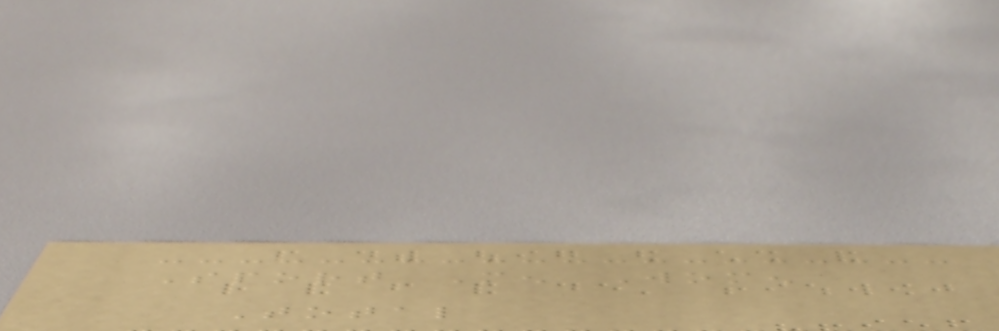Sport Men Women
Total
